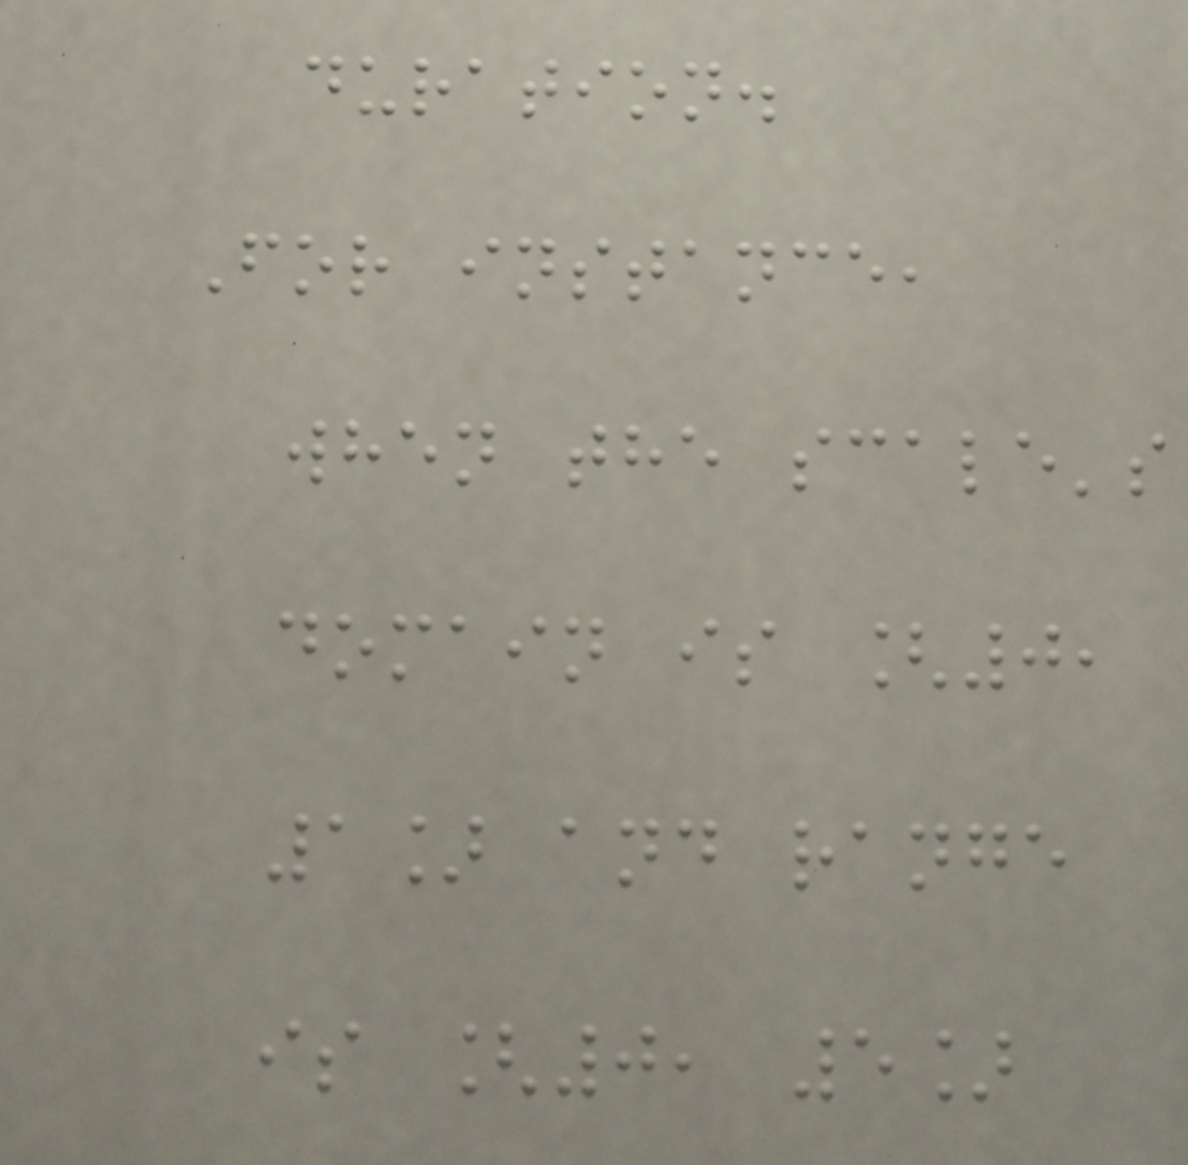duration.
For instance,
when the scale's
domain is [0,
1] and range
is [0, 5]
